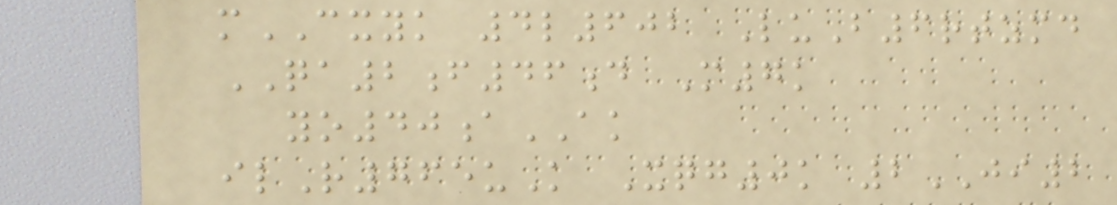mCXYK 4l602 LuB6rtzmd
QA2f46d M7k
yo40aAK
ilR765uK Xqg0k 2JI2
